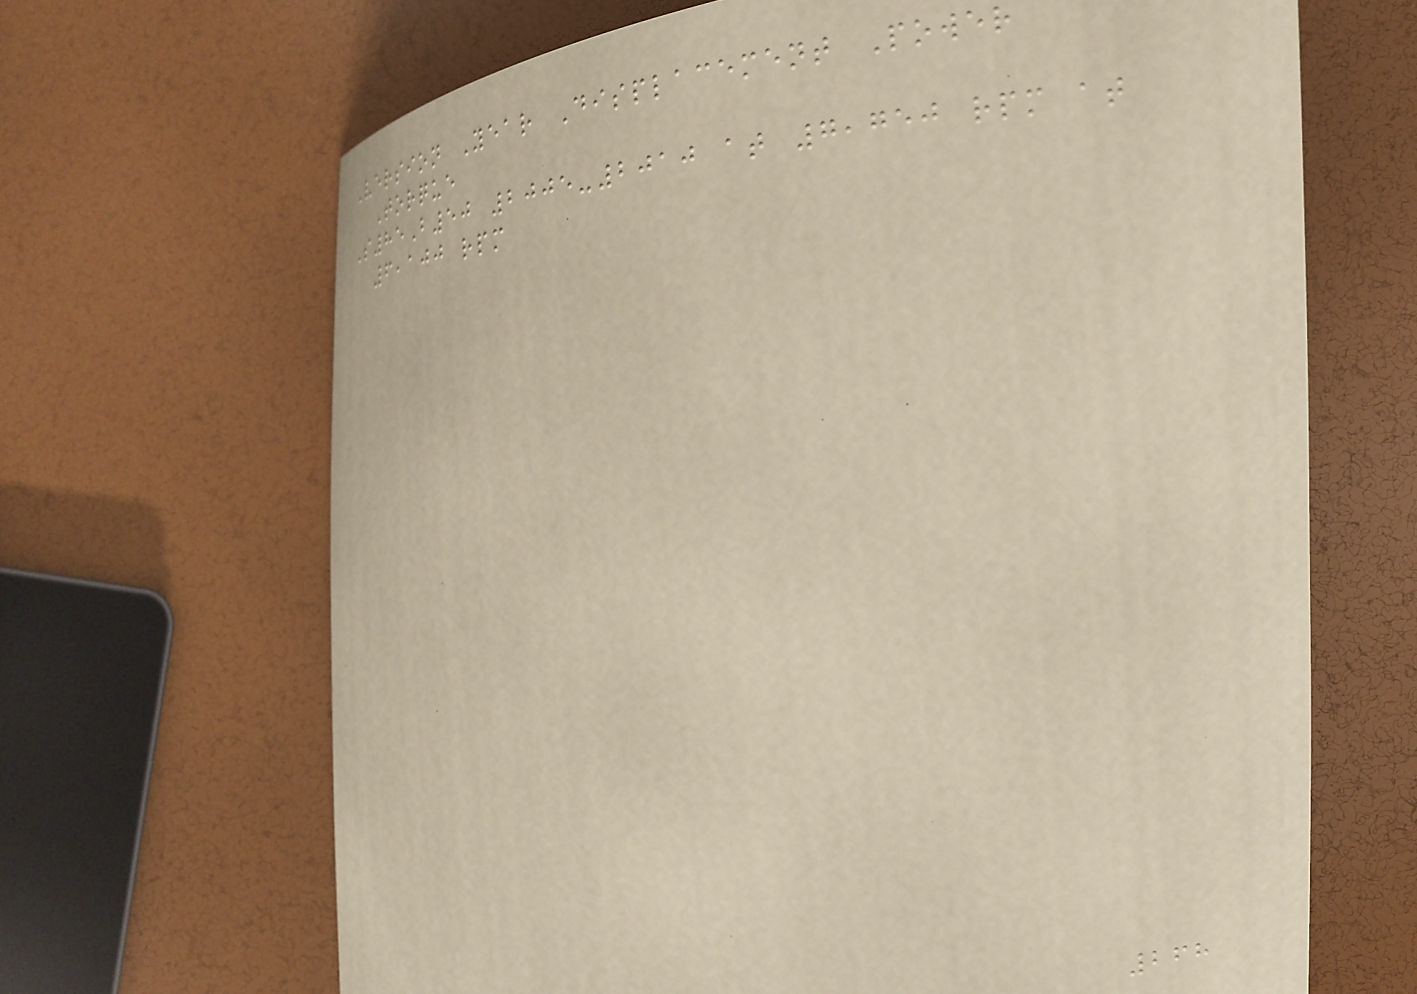Version Year Displacement Power
Torque
S85B50 2005-2010 at 7,750 rpm at
6,100 rpm
268
